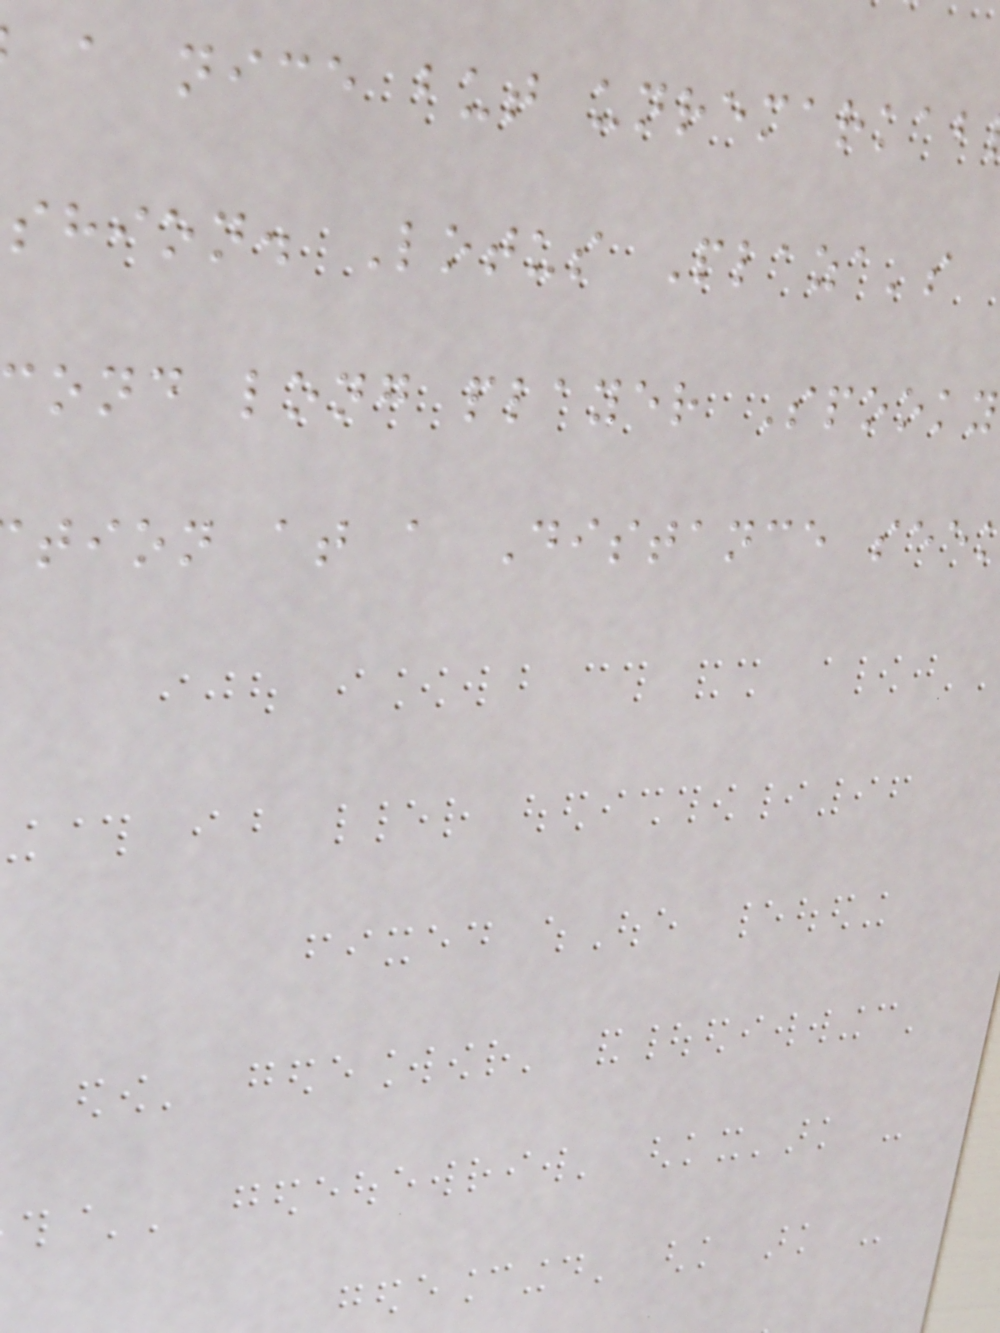a nice but unremarkab
shion. Lotus Plaza's
ond long player Spooky
tion at a Distance see
